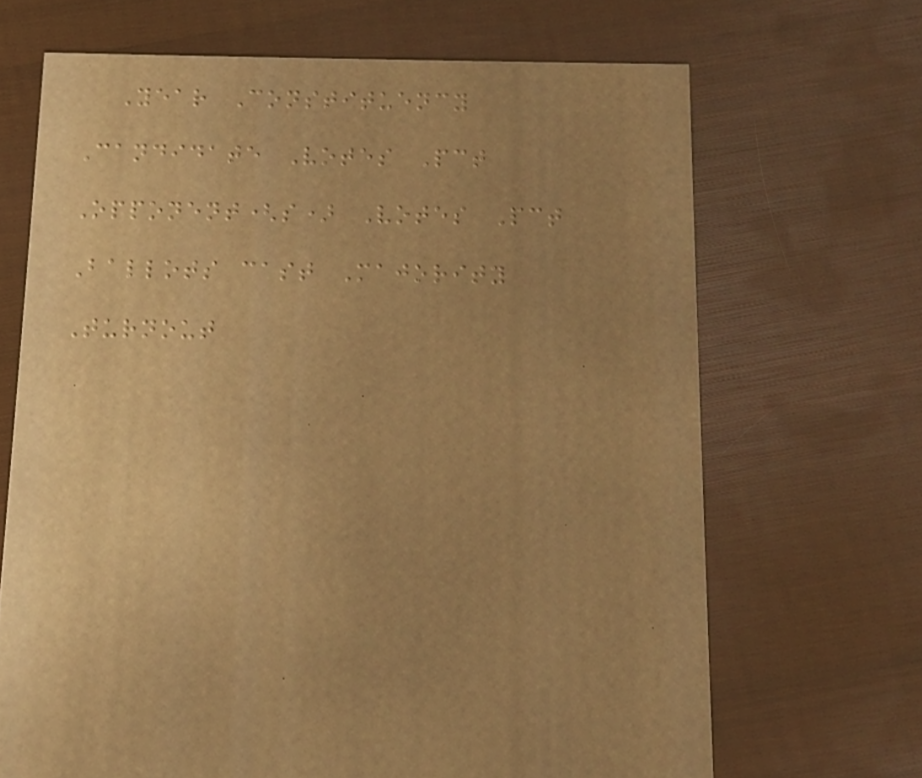Year Constituency
Candidate Votes Pct
Opponent(s) Votes Pct
Ballots cast Majority
Turnout
